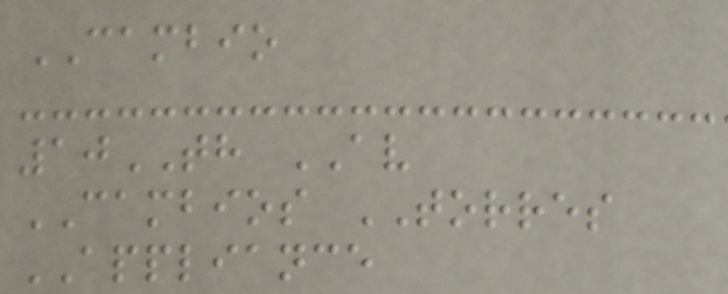CAMBIO
10TH AV
CAMBIOS TORRES
APPLIANCE
